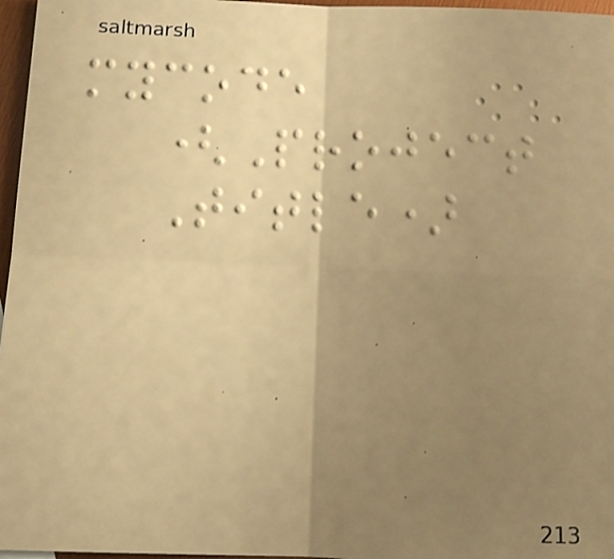mycode
(Project
Title)
